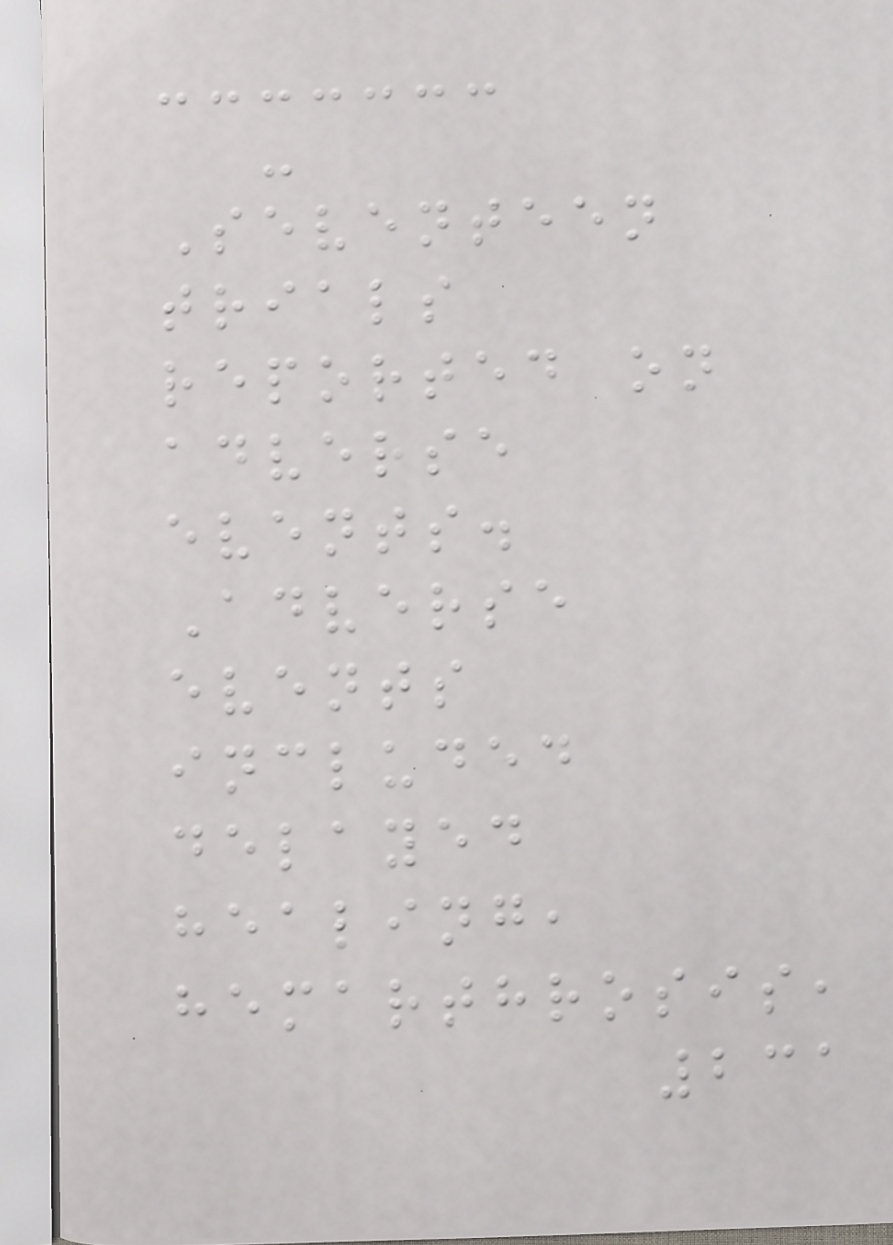-
Seventeen
trials
reported on
adverse
events.
Adverse
events
included
delayed
healing,
hemarthrosis,
231
